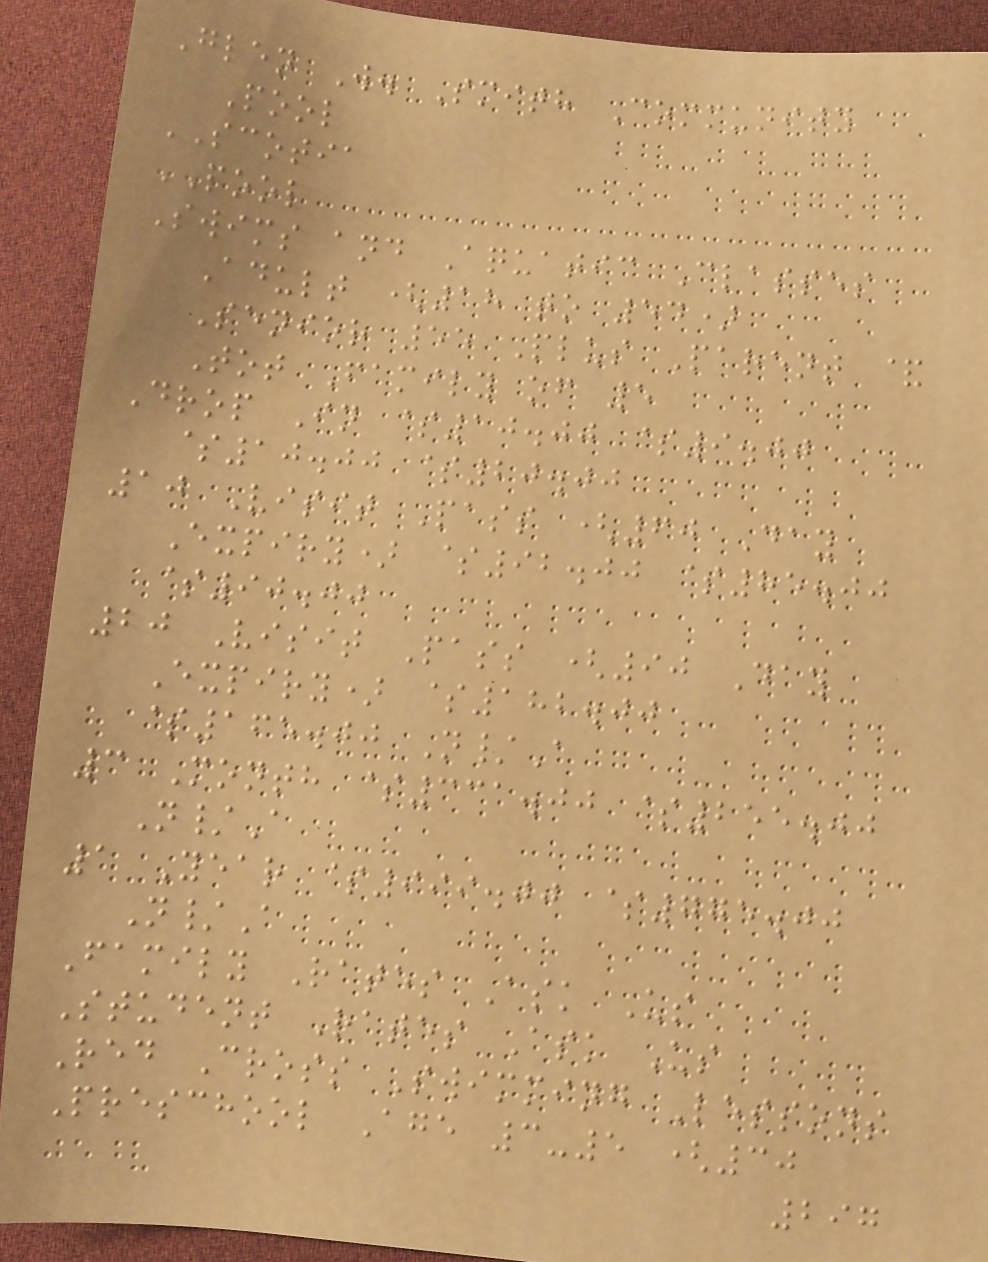Glen W. Smith Community
Pool
SCOTIA
POOL
Swims and Aquatic Classes
Adult (18 to 54)
Senior 55 Plus Parent &
Tot Family of 5
Drop In $10.00 $9.00
$10.00 $20.00
10 Visit Pass (60 Day
Expiry) $92.00 $85.00
$90.00
20 Visit Pass (90 Day
Expiry) $182.00
$165.00 N/A
3 Month $331.00 $255.00
N/A
1 Year $999.00 $775.00
N/A
Family Rates Ask Us
Student Rates Ask Us
Red Cross Swimming Lessons
Preschool Age 3-5 (30
297
